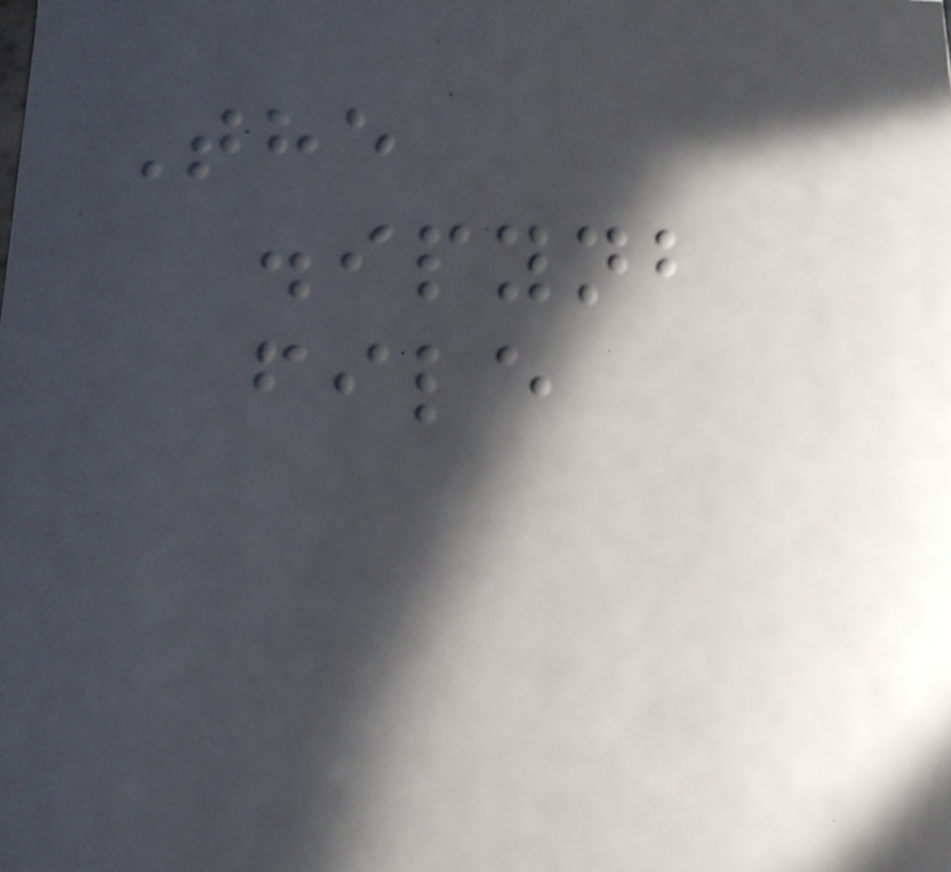The
.ipynb
file
